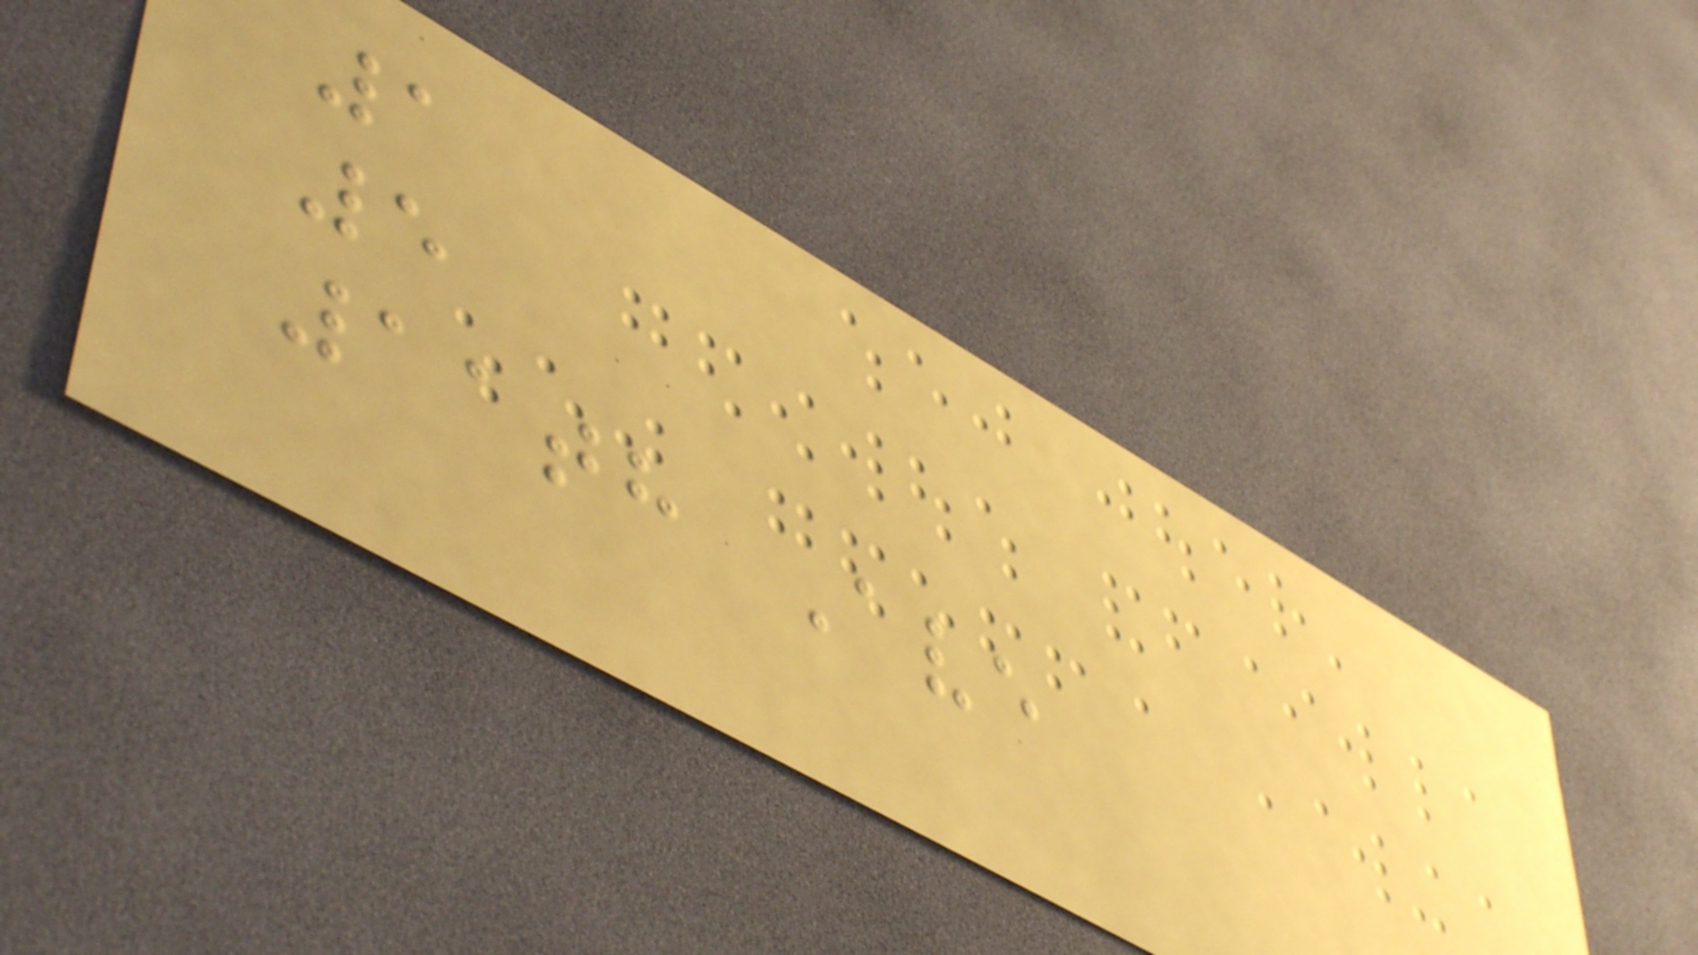1
5
11th Ave
